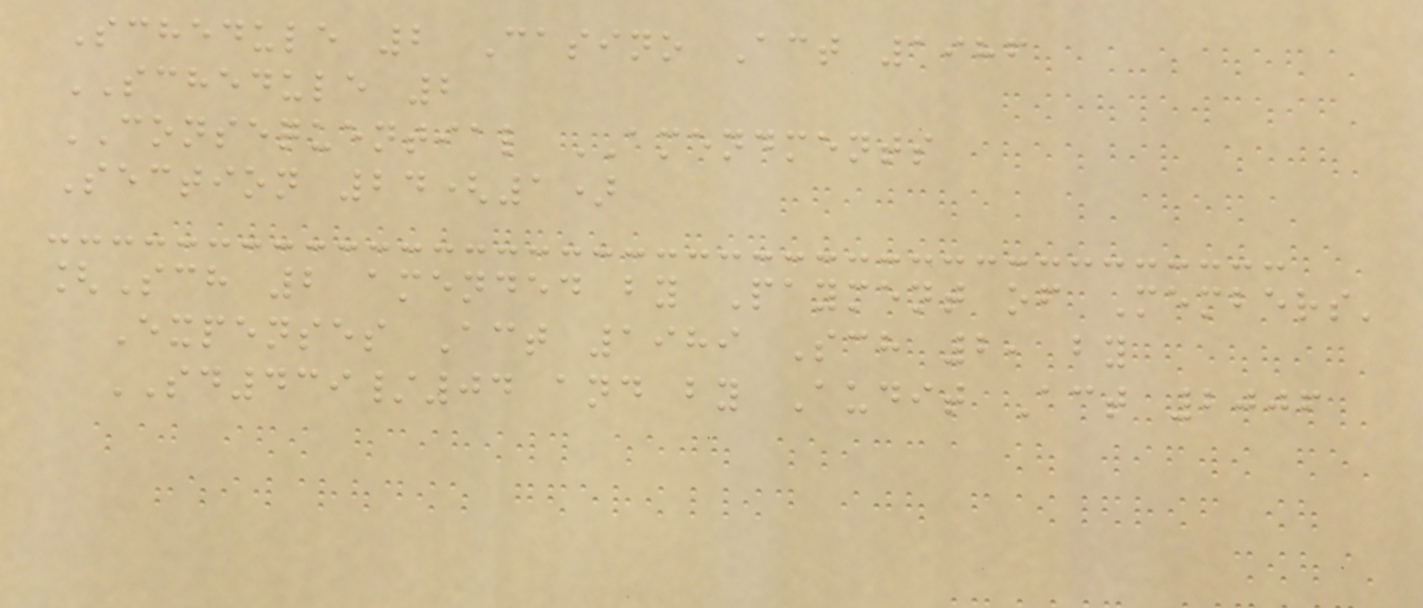Schedule 2 Casino Act 1986
SCHEDULE 2
CONSEQUENTIAL AMENDMENTS
Section 24(1)
[Sch 2 amended by Payment of Members'
Expenses Act 1989 Sch 2, by
SD439/04 and by Audit Act 2006
